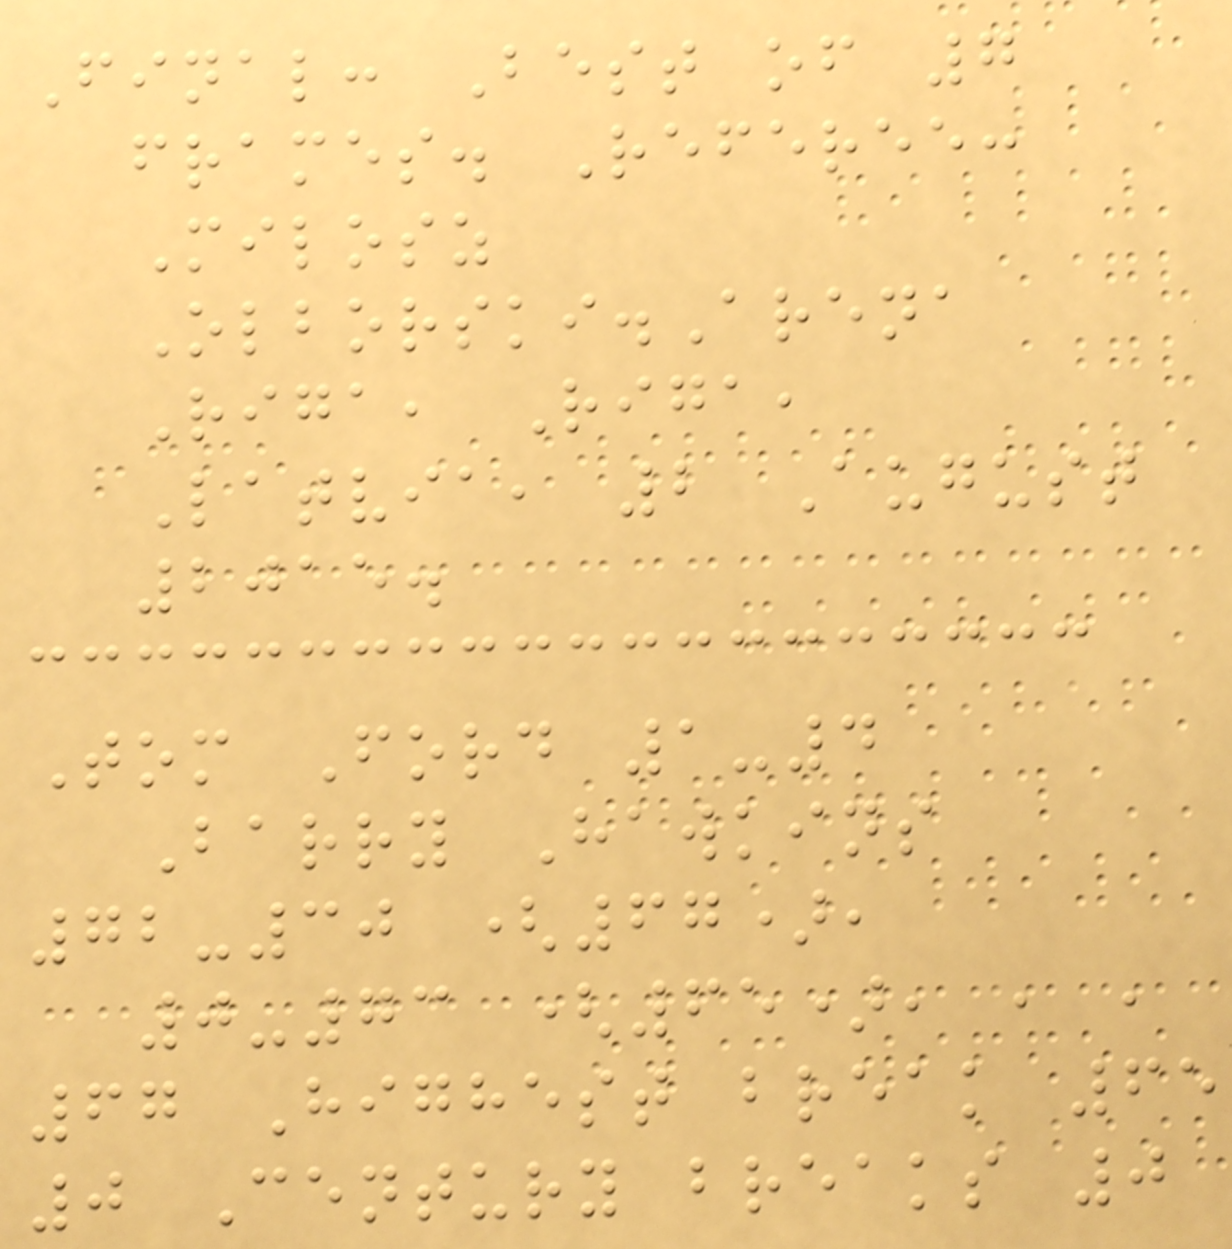Final: Best of 7
frames. Referee:
Milosz
Olborski.Arena
Riga, Riga,
Latvia, 2 August
2015.
Tom Ford 1-4
Barry Hawkins
72-30 (67),
0-73 (65), , ,
67 Highest break 65
0 Century breaks 0
